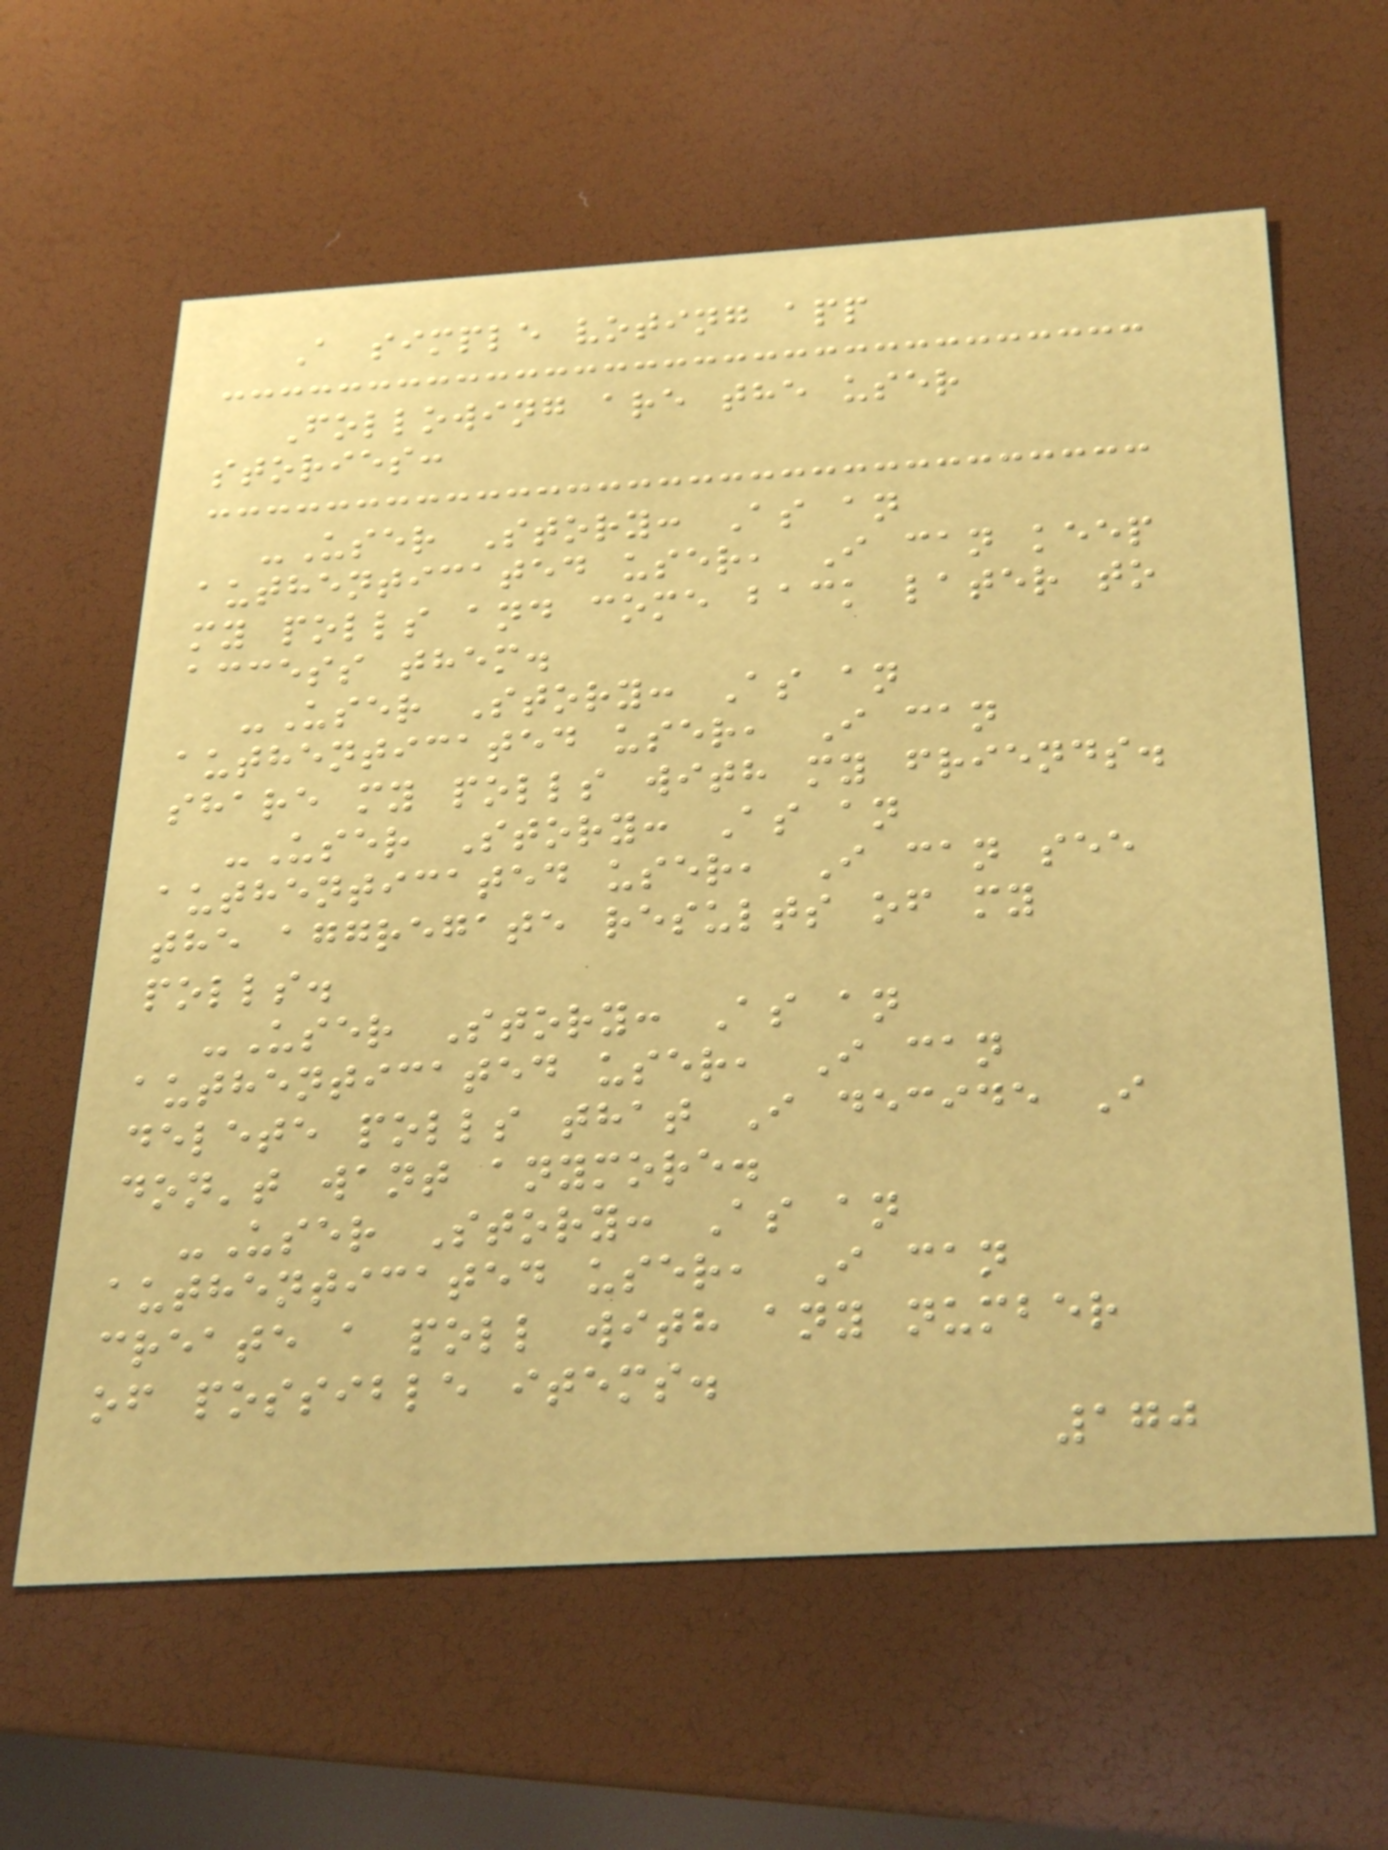A simple voting app
Following are the user
stories:
-User Story: As an
authenticated user, I can keep
my polls and come back later to
access them.
-User Story: As an
authenticated user, I can
share my polls with my friends.
-User Story: As an
authenticated user, I can see
the aggregate results of my
polls.
-User Story: As an
authenticated user, I can
delete polls that I decide I
don't want anymore.
-User Story: As an
authenticated user, I can
create a poll with any number
of possible items.
170
